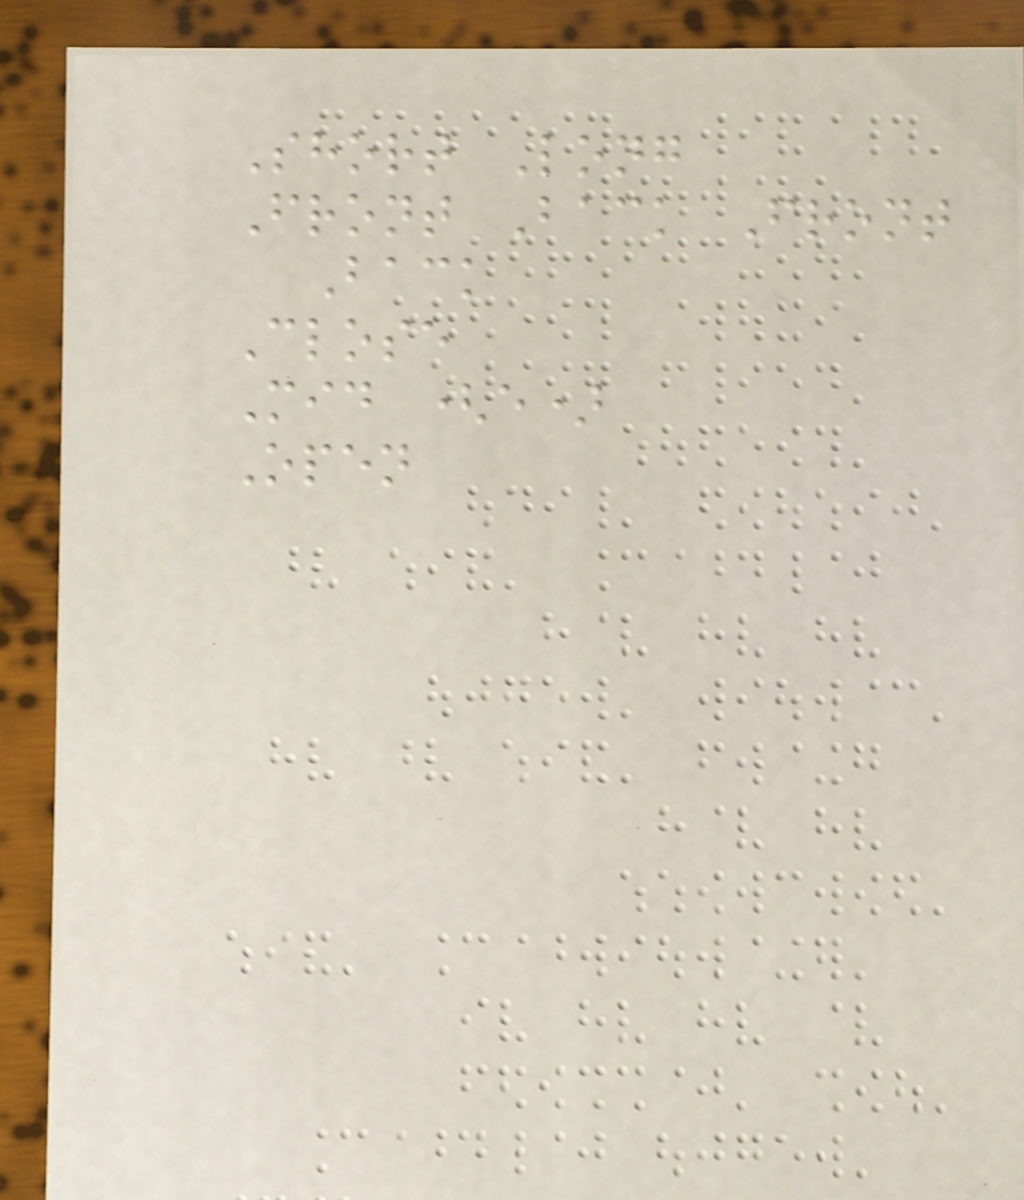Short Long
Front Back Front
Back
Close
Mid (e)
Open
